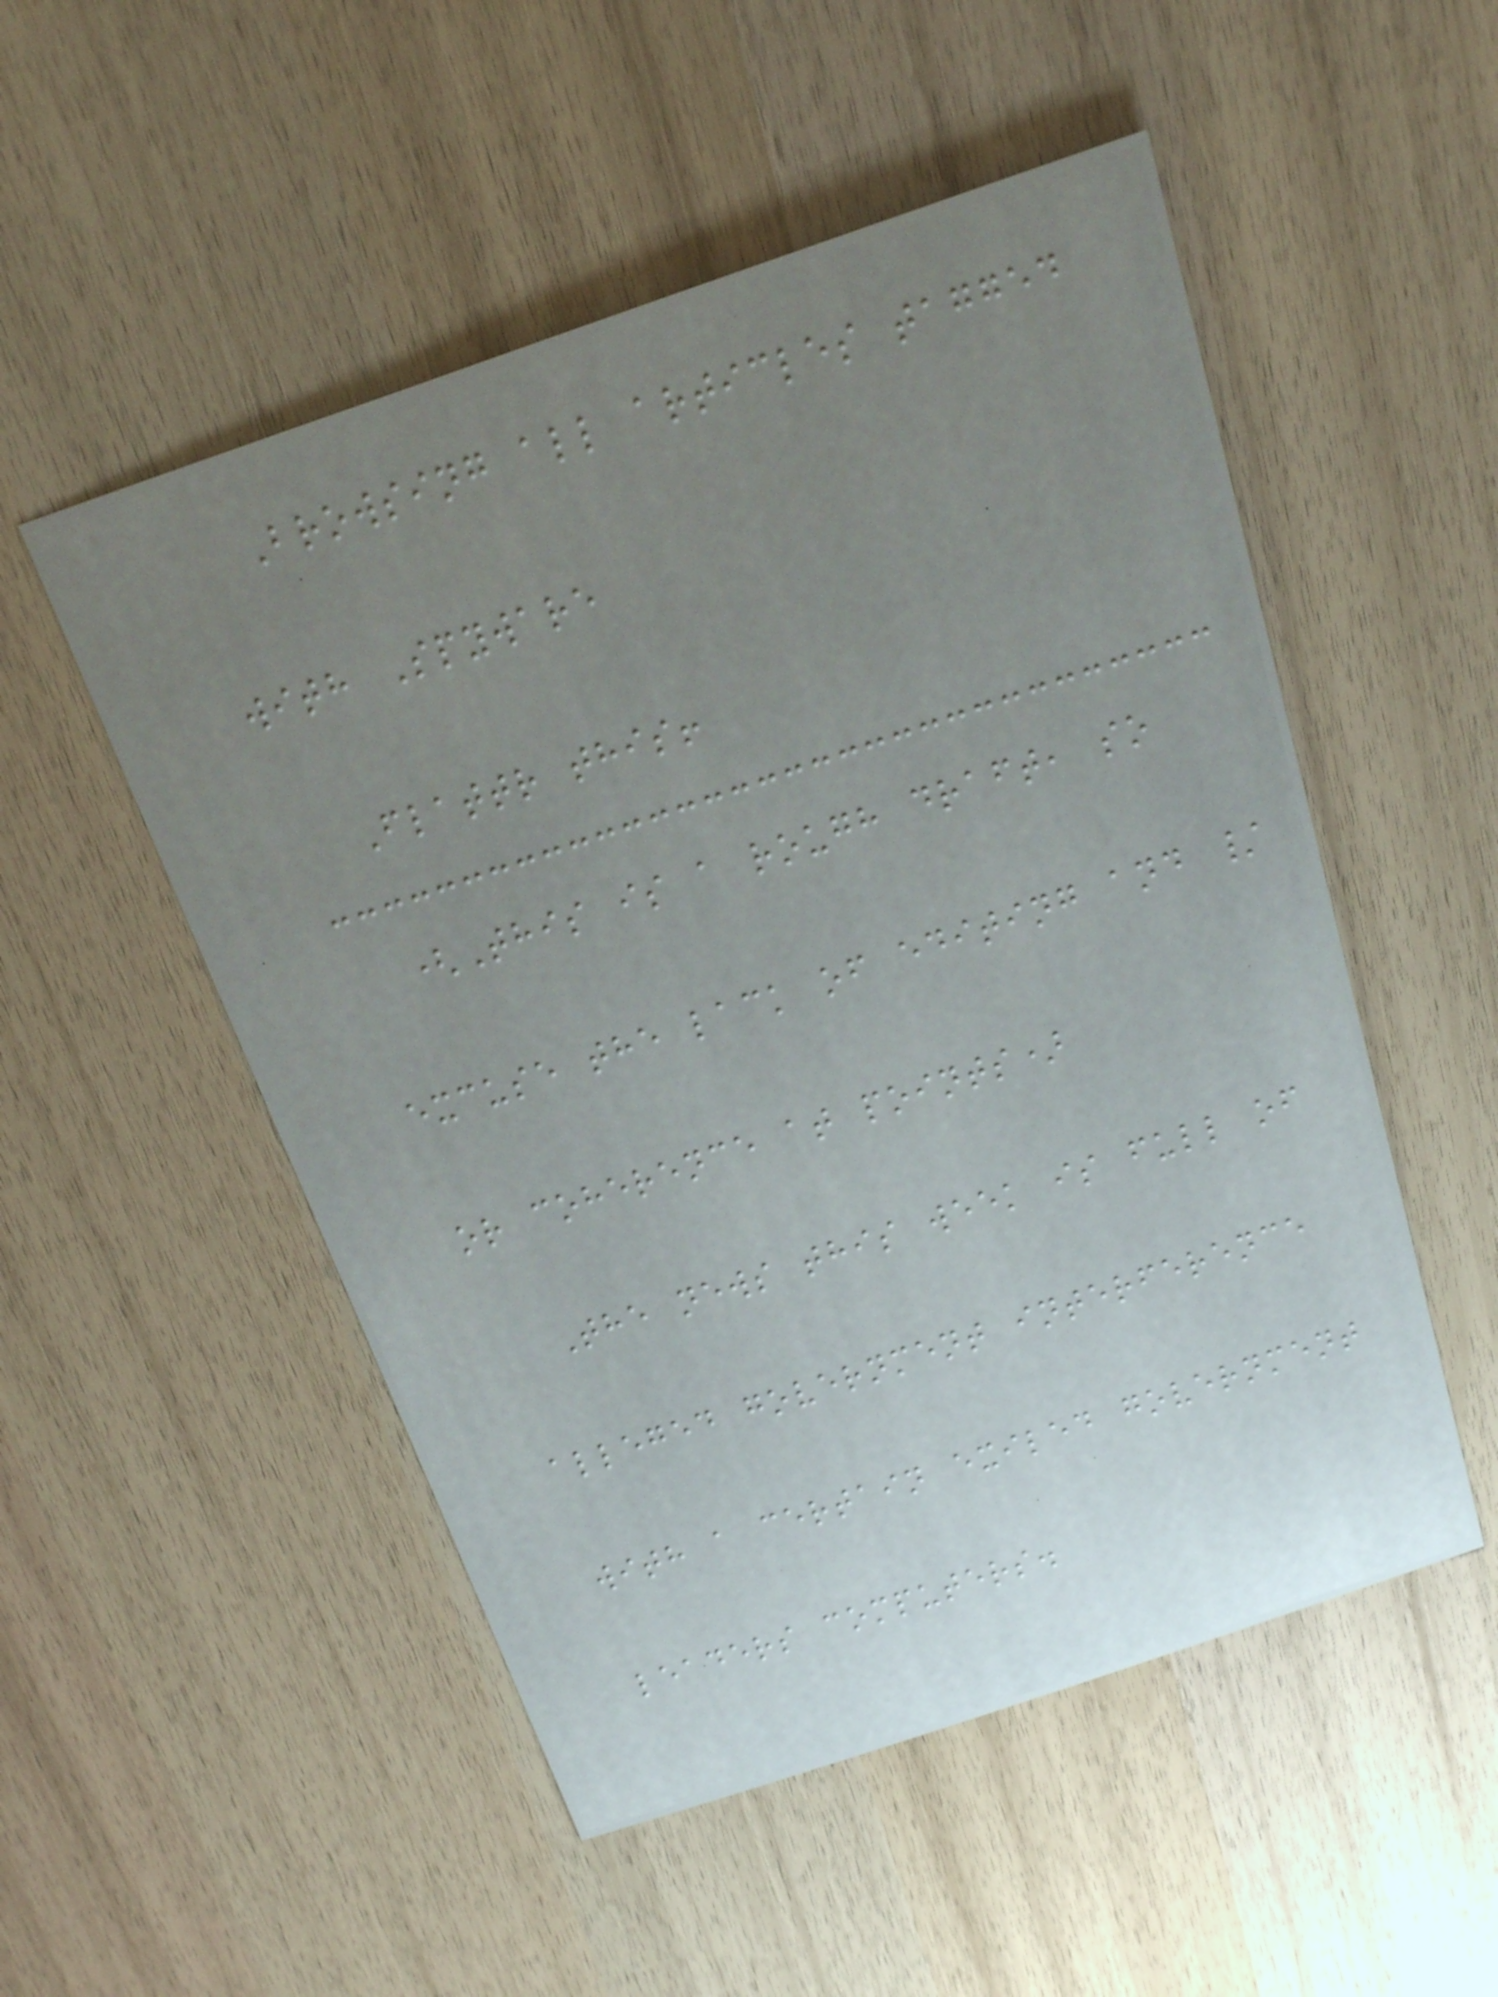Browsing all articles tagged
with Spyware
Flattr this!
(This is a rough draft, so
excuse the lack of editing and /
or coherence at points)
The news this week is full of
alleged government interference
with a certain exiled government
leaders computers.
